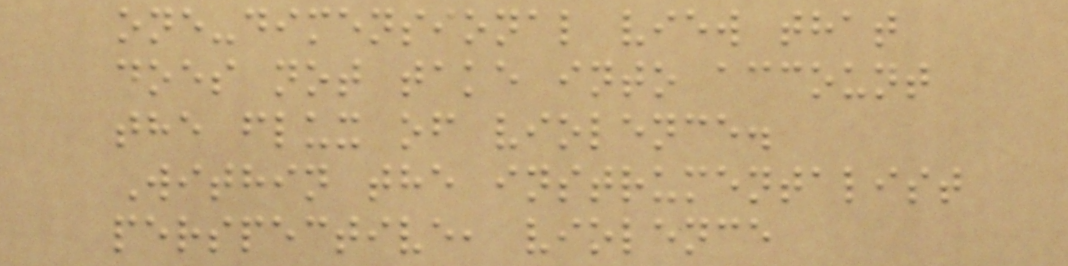one-dimensional view that
does not take into account
the flux of violence.
Within the instrumentalist
perspective, violence
